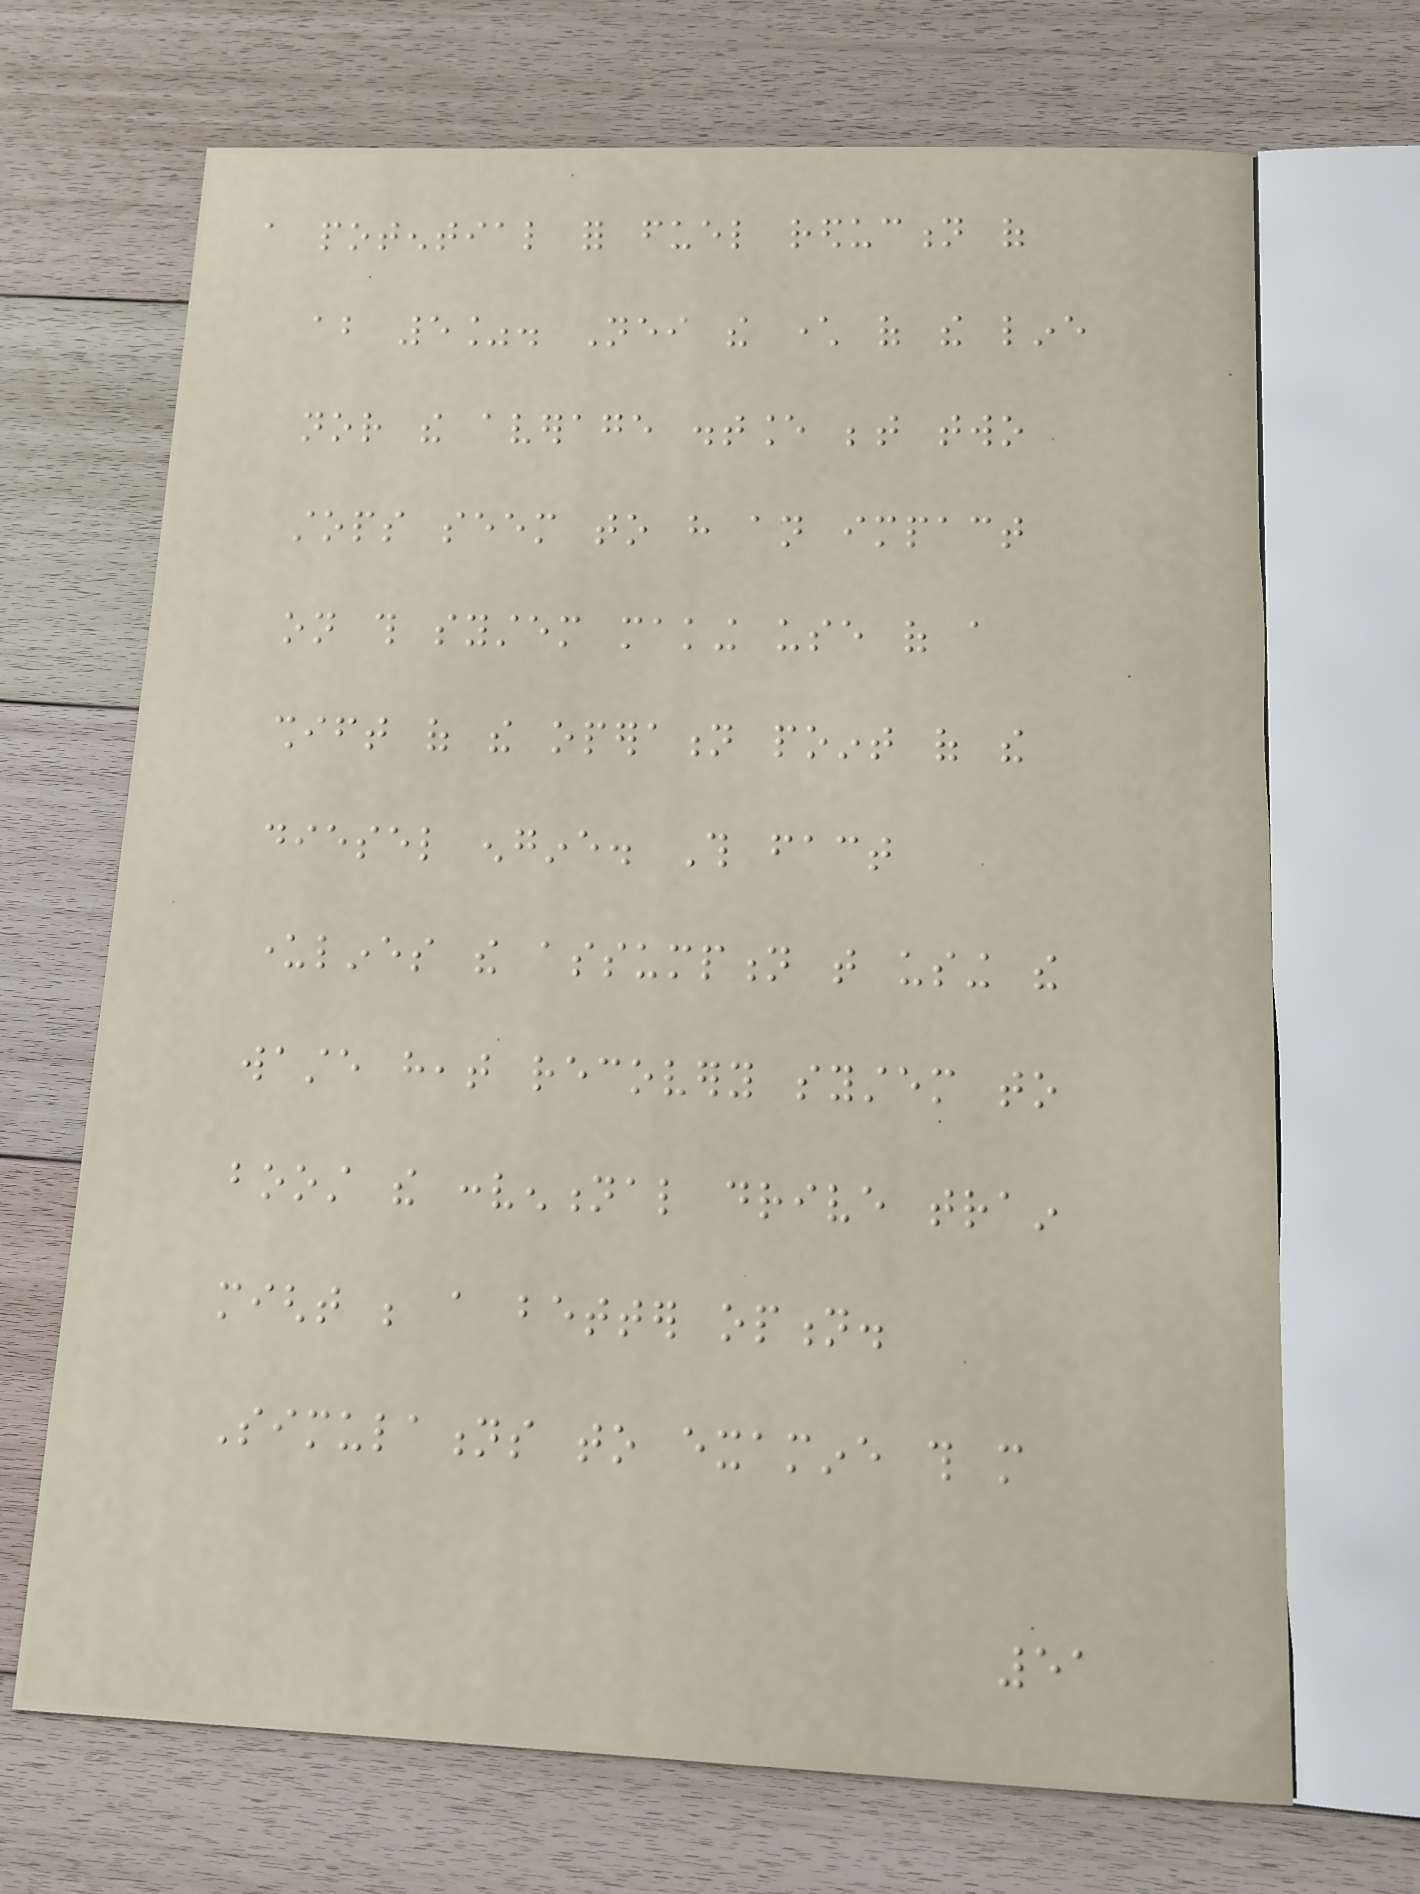a potential for fuel reduction of
about 5%. Neither the character of the line
nor the average distance between two
stops seem to have an impact
on this system making use of a
shift of the operation point of the
diesel engine. This fact
underlines the assumption that using the
waste heat recovery system to
boost the conventional drive train
might be a better option.
Simulations to examine this more
51
